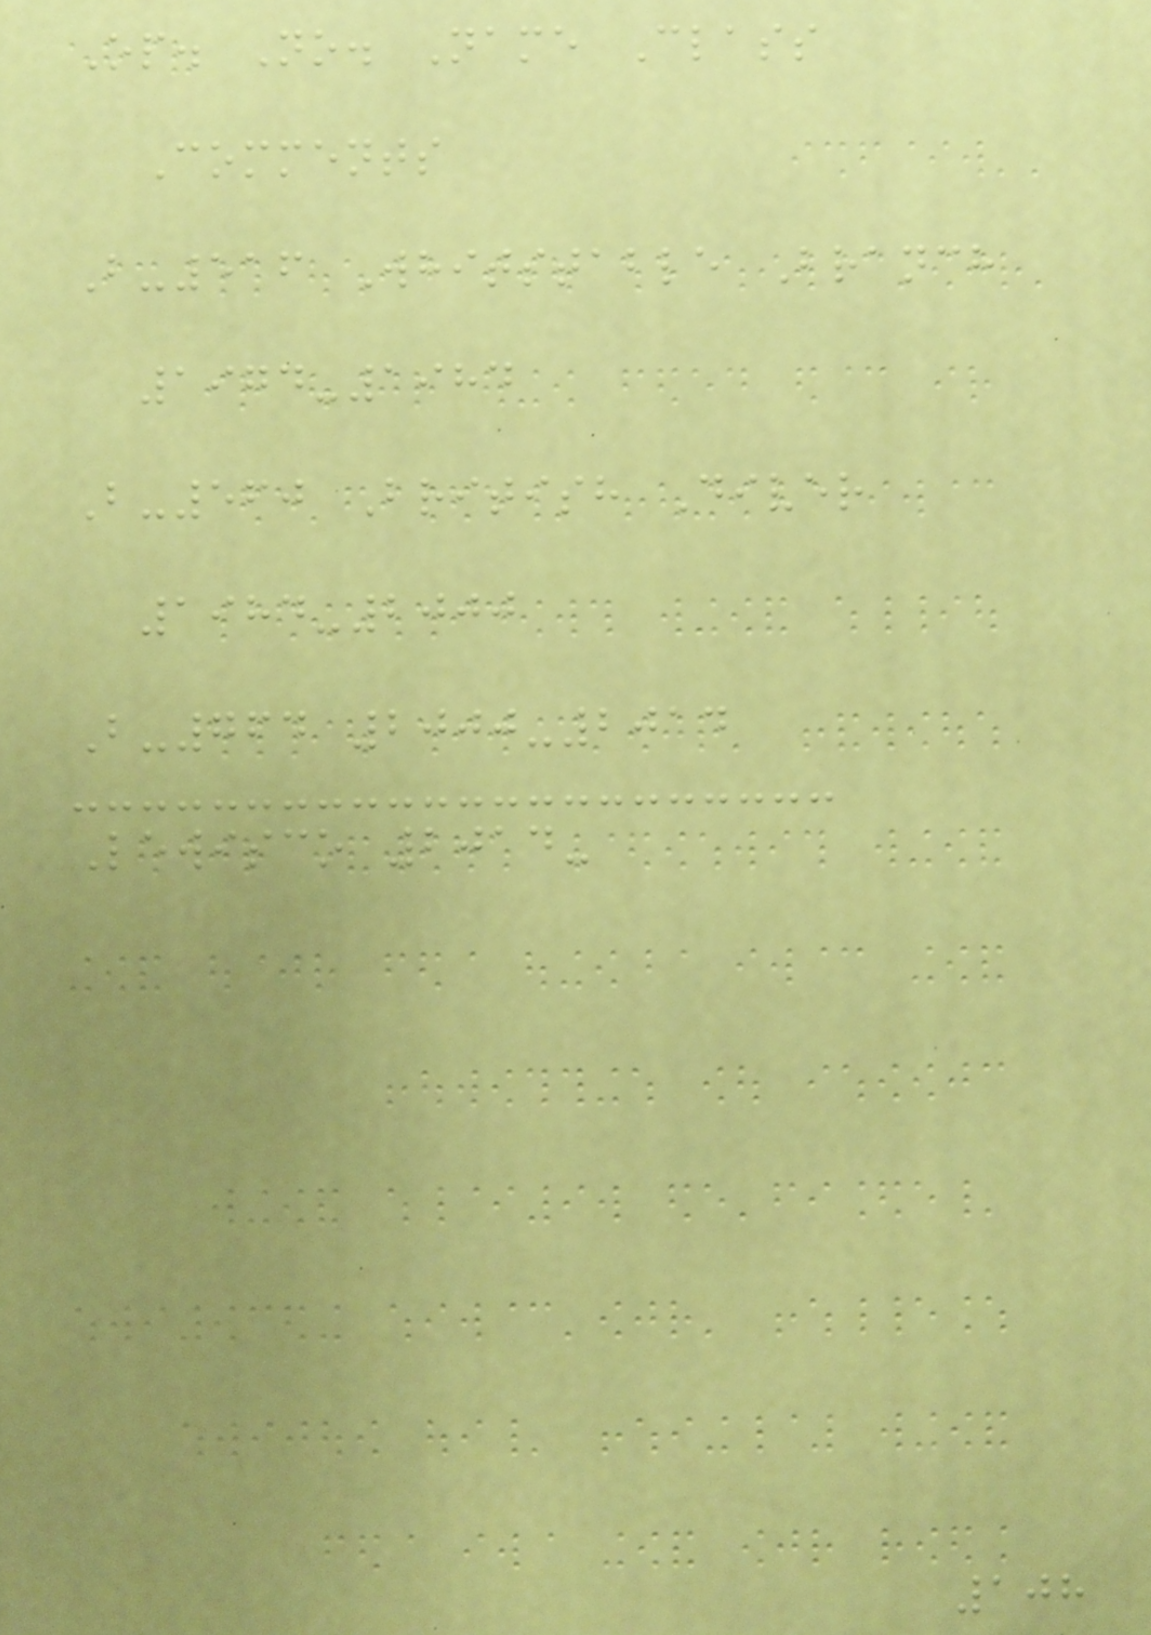Op. No. Name Class
Comments
B-516 Whitstable Branch
1974-1984
B-560 British Diver
1984-2000
B-764 2000-2014
Lewisco 2014-
108
